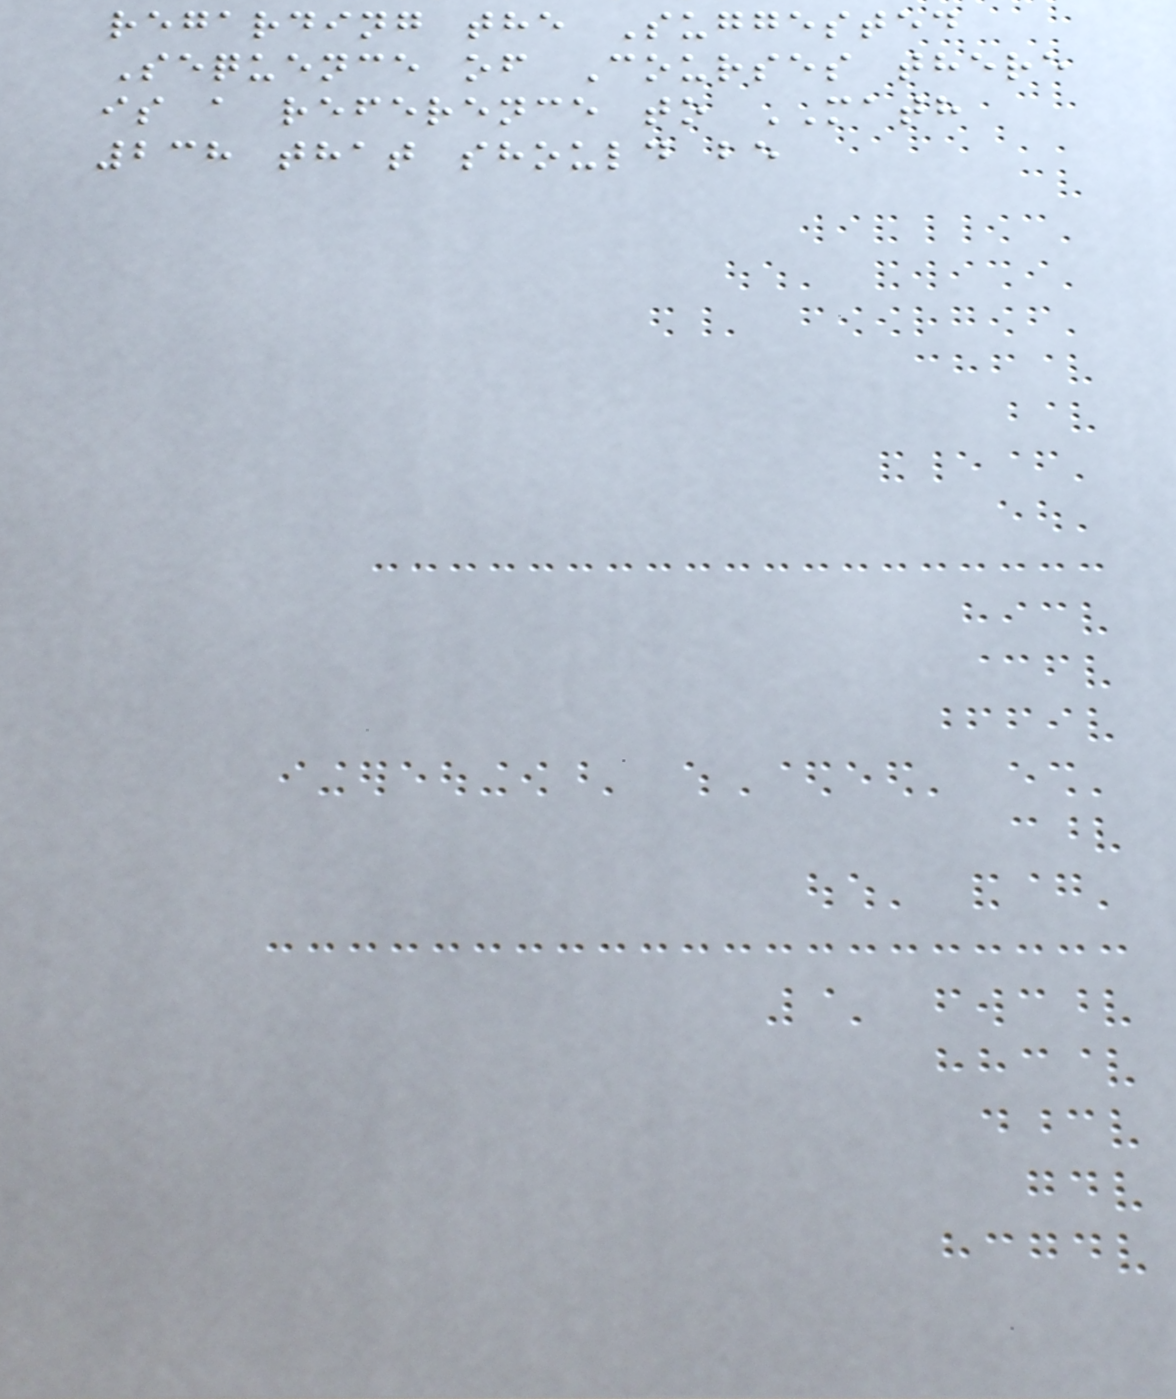regarding the Suggested
Sequence of Courses there
is a reference to MATH
238 that should be
